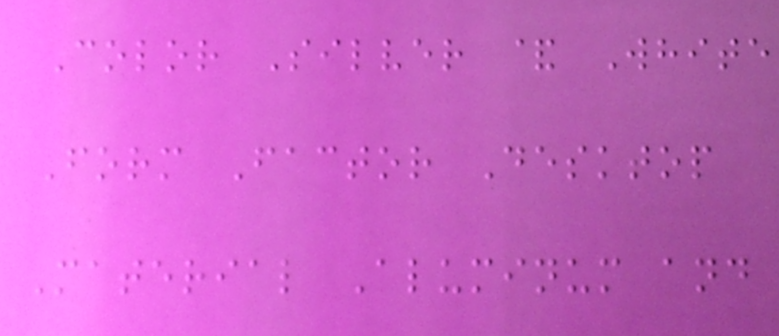Color Silver & White
Form Factor Desktop
Material Aluminum and
